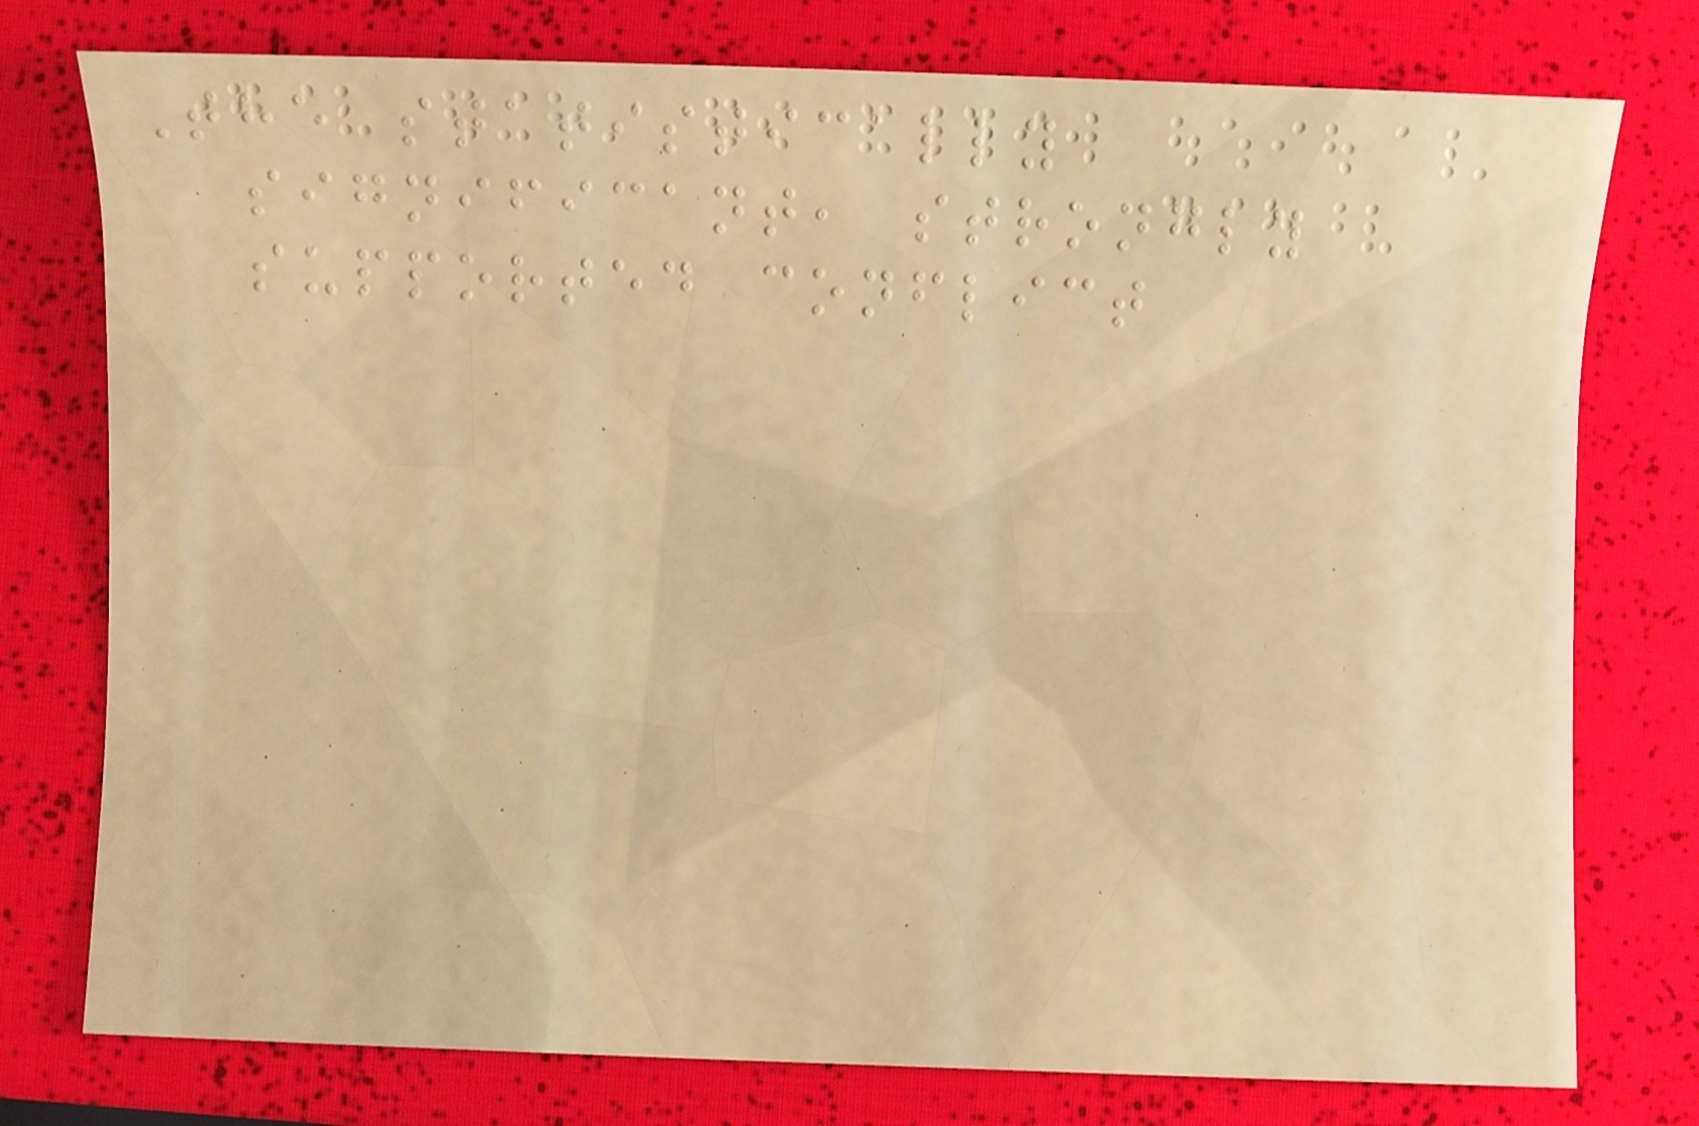The statistically
significant, strongly
supported conflict
